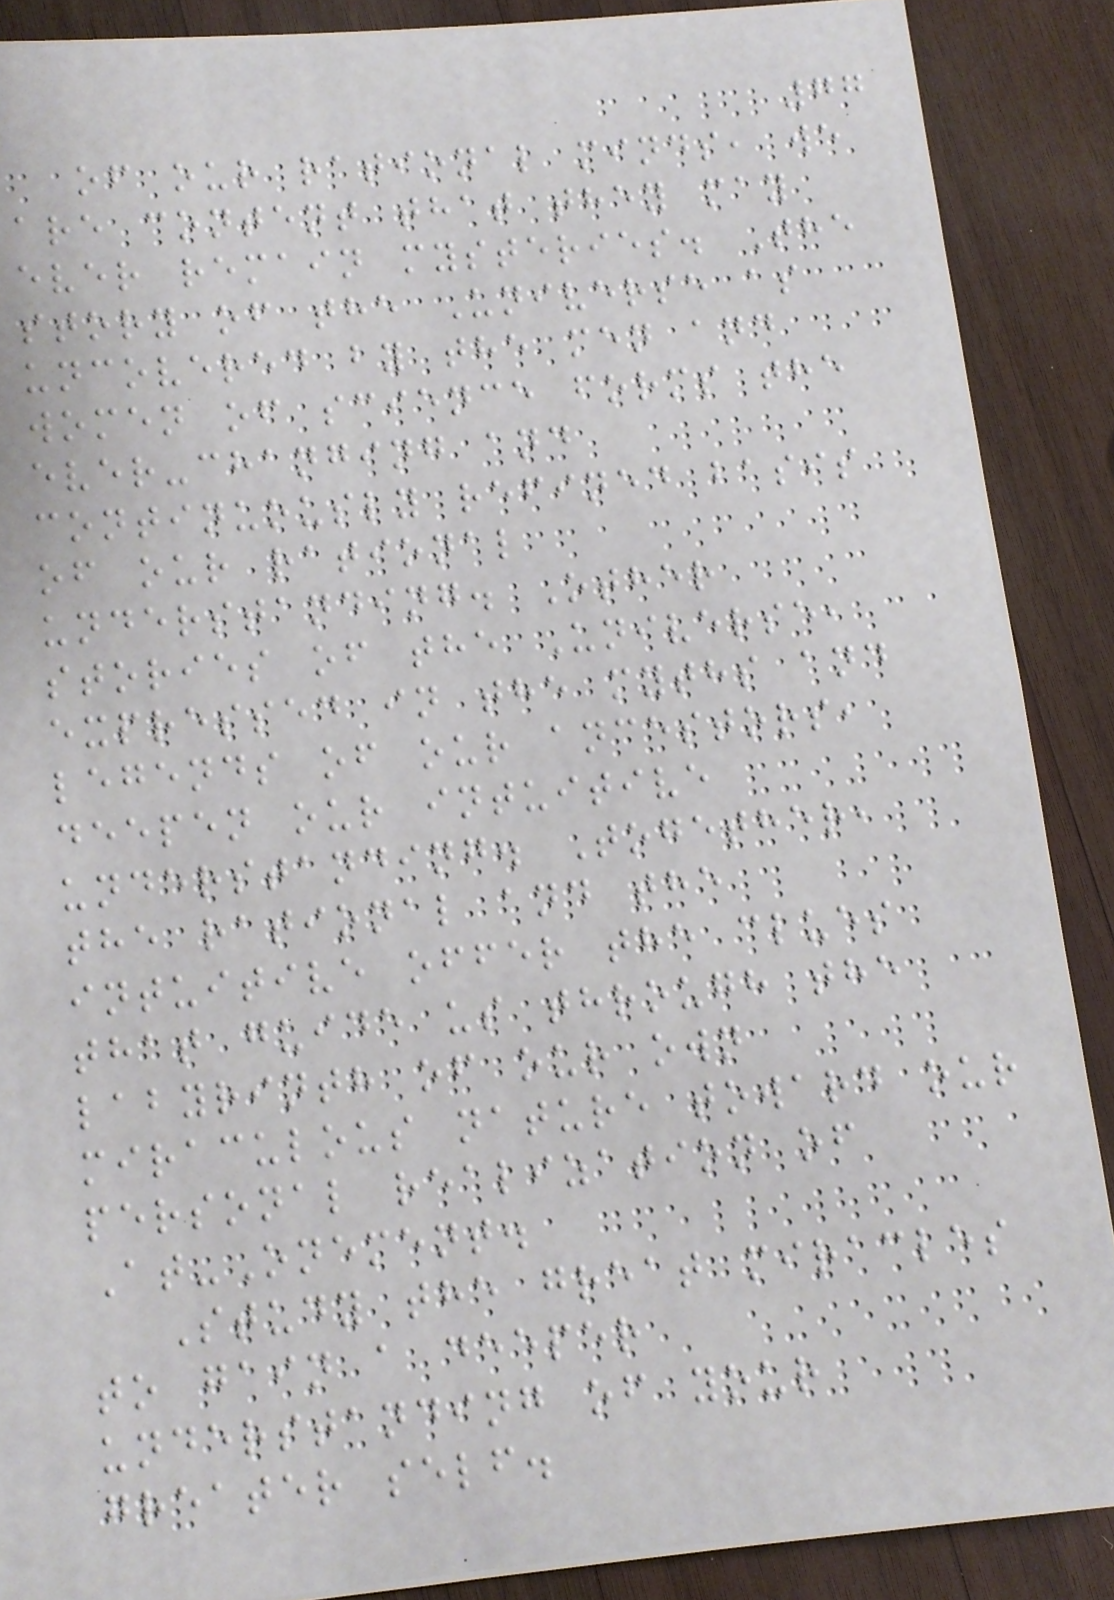77
of our rational minds, we
are content that they may
ever remain mysteries. The
story of the Universe as
uncovered by the men and
women of science forms the
ever-changing and
continuously refined basis
of our rational
understanding. Other
stories of the Universe,
expressed in the myths and
legends of our ancestors,
deepen our intuitive
understanding. Together,
the rational and the
intuitive offer the clues
that guide us through the
labyrinth of our own
miraculous nature toward our
personal realization of
At-Onement.
Study the great miracles
to gain a deeper
understanding of your
greater self.
